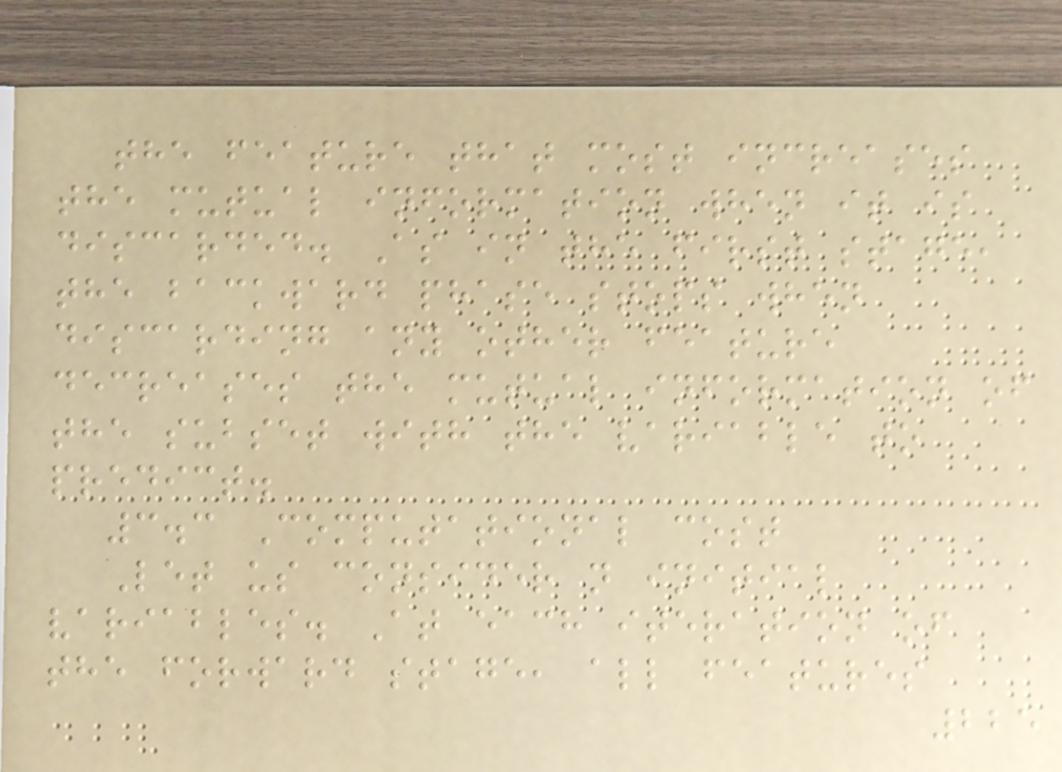the feature that most increases
the mutual information when it is
discarded. As in the first stage,
the backward phase stops when
discarding any other feature
decreases the mutual information of
the subset with the variable to
predict.
3.3 Computational cost
Let us consider n initial
variables. At each iteration of
the forward stage, all features
225
